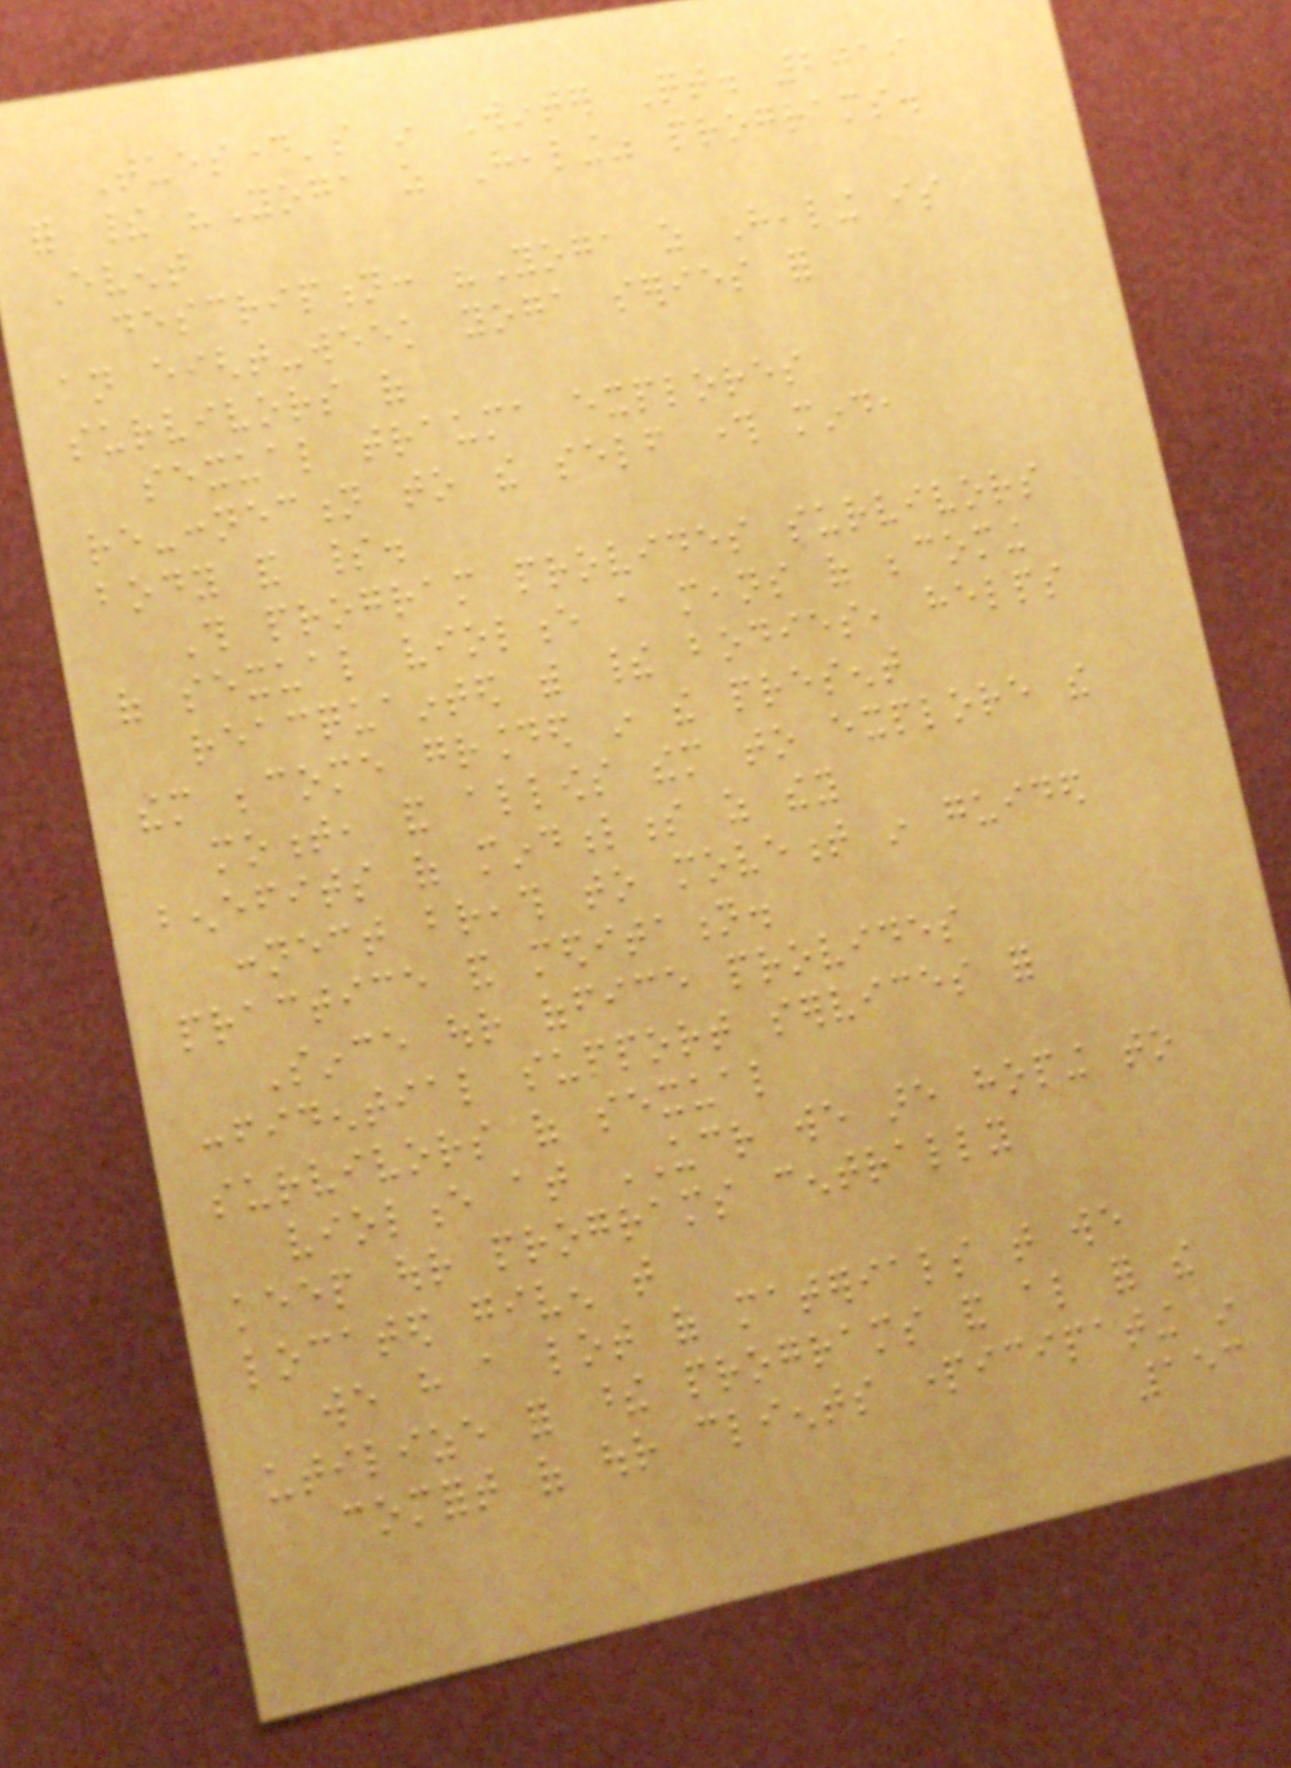Tuesday's in Winter Qt. 2019
for their "Yoga as Healing" programs.
Event
description: "Yoga as Healing is
an eight-week yoga series for
survivors of
sexual trauma explores
re-connection to the self through mind,
body and spirit.
This program provides survivors
of sexual violence a means of becoming
reacquainted with their bodies, helps
them become grounded in the present
moment, and allows them to explore the
benefits of mindfulness as they
connect breath to movement in guided
practice and meditation.
Since our office provides
confidential support services for
survivors of sexual
violence at UCR we are hoping to
keep our programs centrally
located given that
we have a lot of materials that we
utilize for these programs and also for the
comfort of our clients participating in
153
